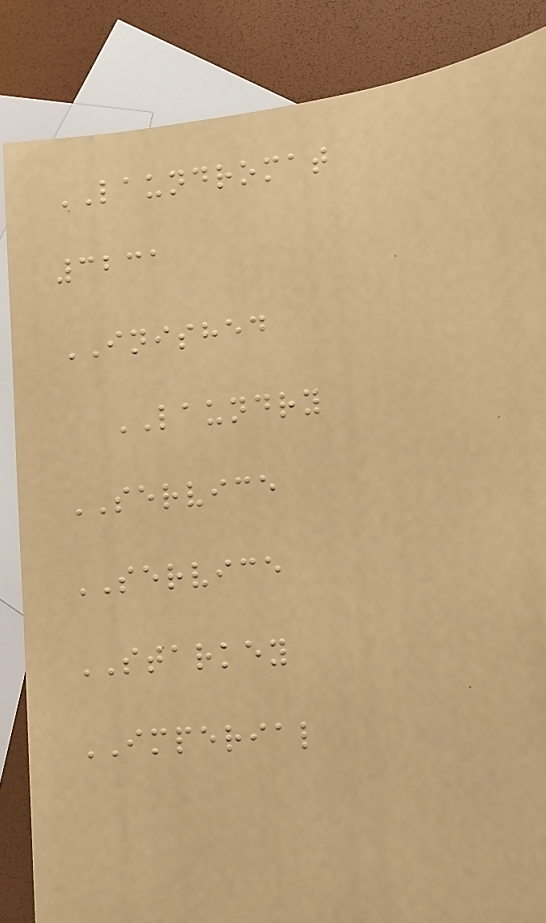LAUNDROMAT
3231
INISHED
LAUNDRY
SERVICE
SERVICE
STARKEY
IMPERIAL
